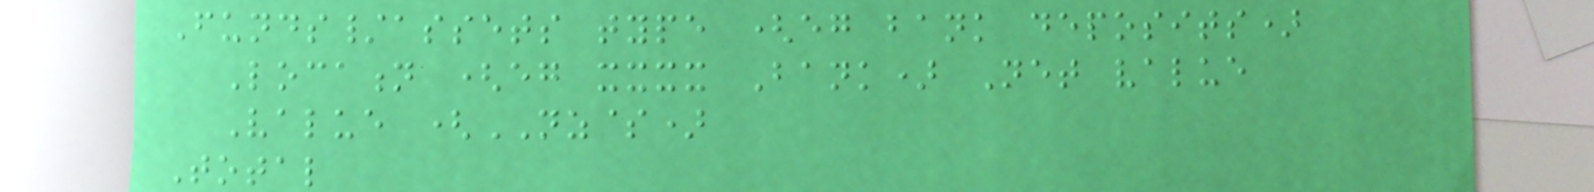Funds/assets type (eg bank deposits)
Location (eg xxxx Bank) Net value
Value (NZ$)
Total
